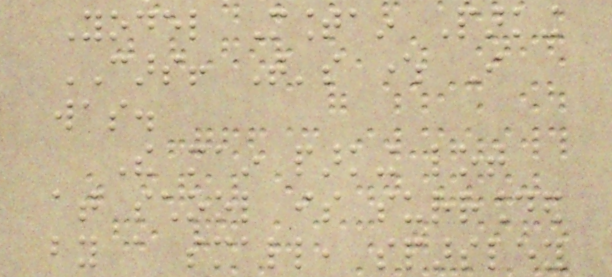Yodel Mountain Parking
CARS! That's where I
was.
The main parking lot
at school is surrounded
by a small, sparsley
